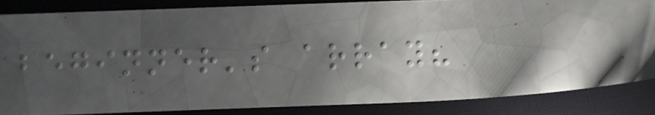beginner's array?
